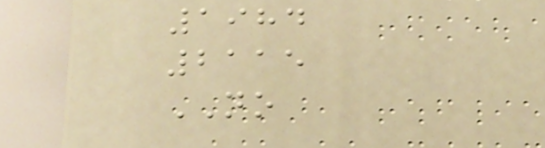1984
2115
NO
